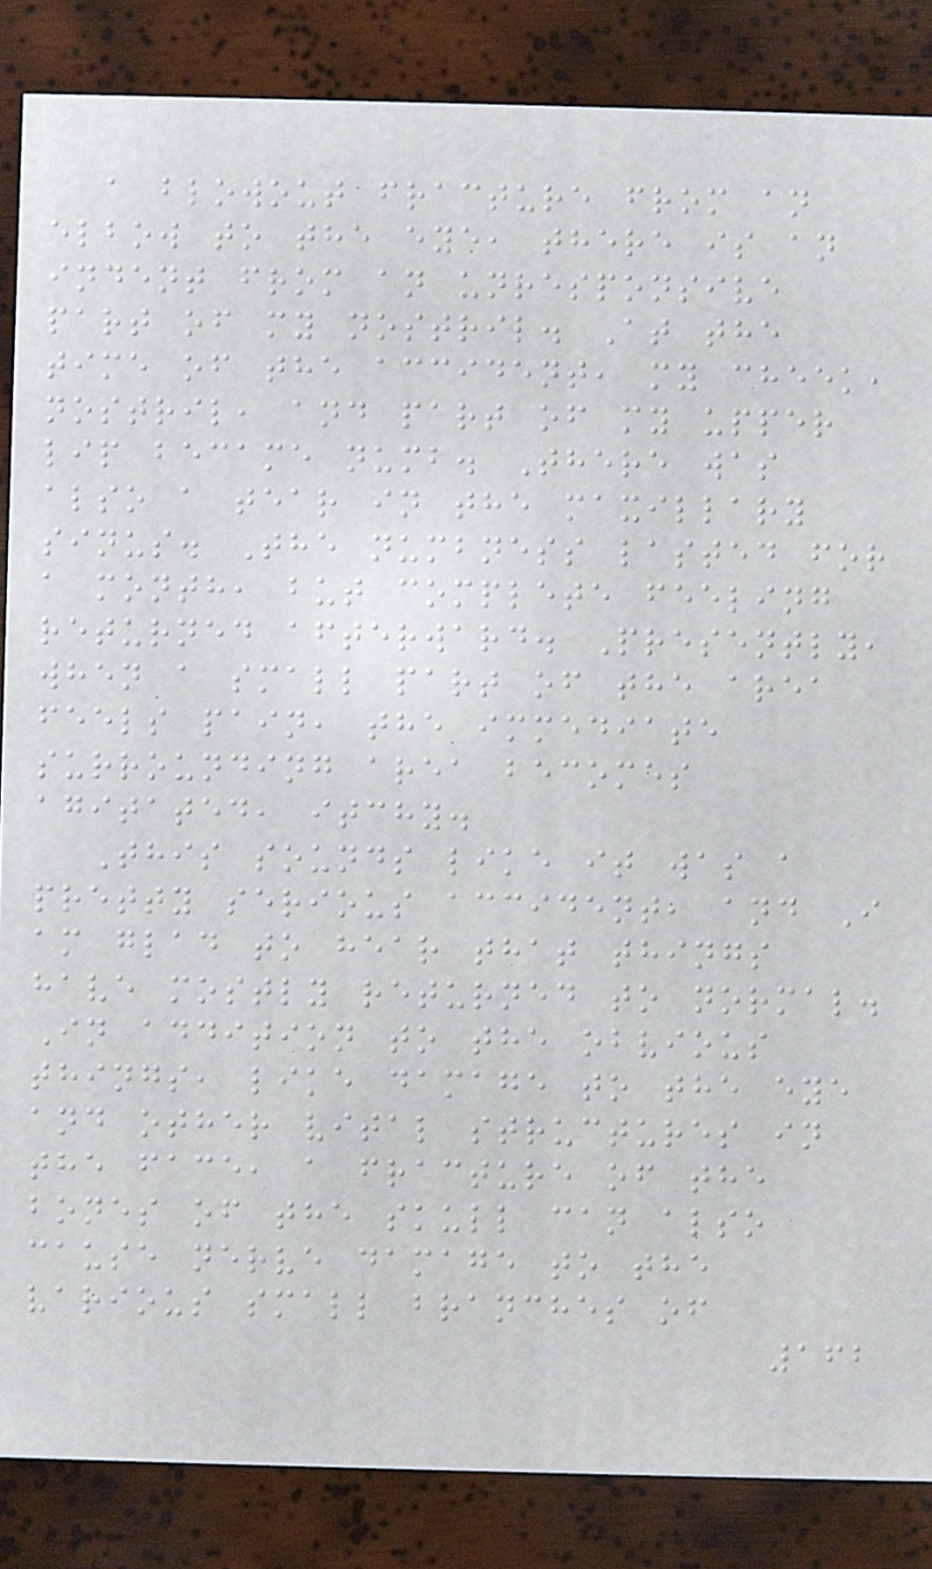a blowout fracture from an
elbow to the eye, there is an
indent from an unresponsive
part of my nostril. At the
time of the accident, my cheek,
nostril, and part of my upper
lip became numb. There was
also a tear in the maxillary
sinus. The numbness lasted for
a month, but complete feeling
returned afterward. Presently,
when a small part of the area
feels pain, the immediate
surrounding area becomes
agitated, itchy.
This sounds like it was a
pretty serious accident, and I
am glad to hear that things
have mostly returned to normal.
In addition to the obvious
things, like damage to the eye
and other vital structures in
the face, a fracture of the
bones of the skull can also
cause nerve damage to the
various small branches of
162
